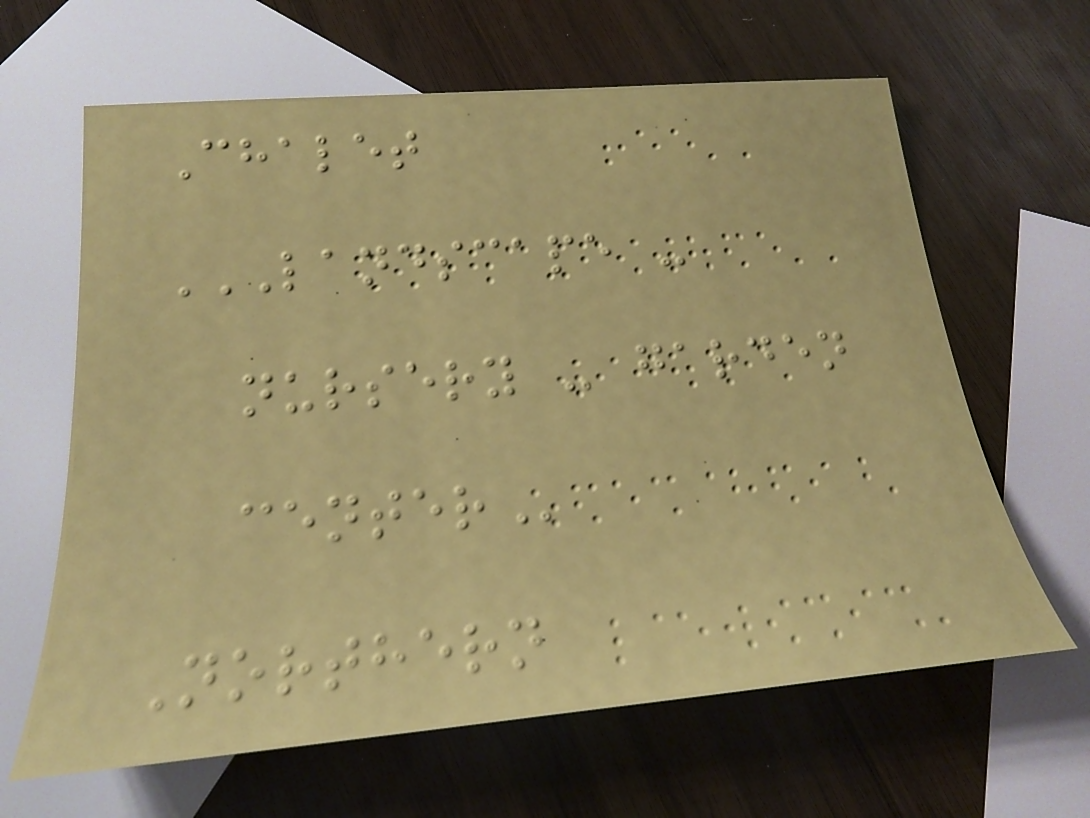Chalet
LANDSCAPE -
NURSERY - GARDEN
CENTER
Northern
